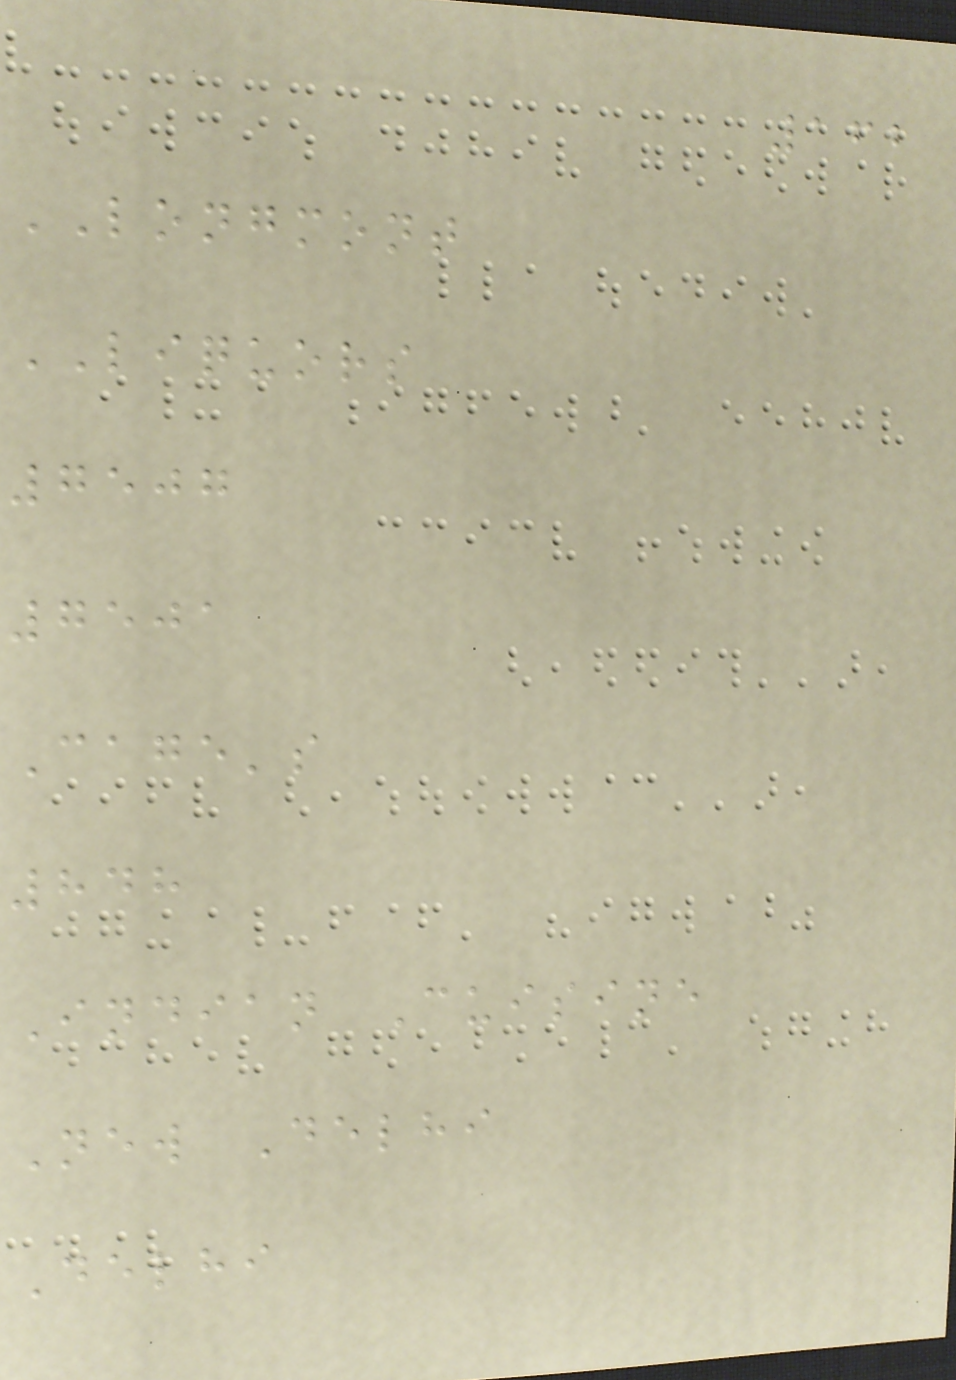162
LONGMONT
LIQUORS
7507
7501
Cage's
848
Indian Cuisine
New Delhi
Delhi
